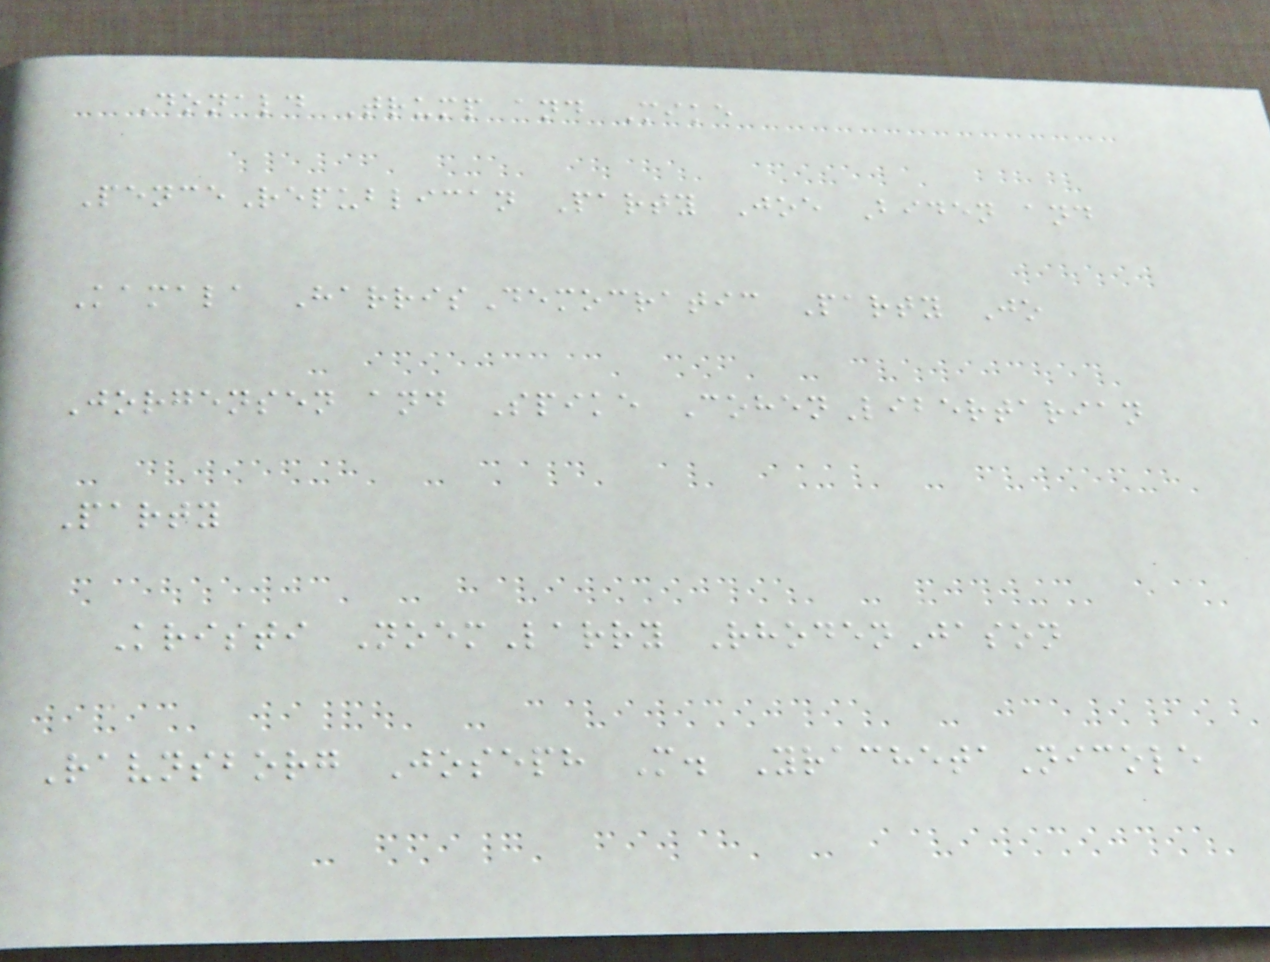Donald Trump and Mike
PenceRepublican Party Joe Biden and
Kamala HarrisDemocratic Party Jo
Jorgensen and Spike CohenLibertarian
Party
Kristi NoemLarry RhodenJason
Ravnsborg Joseph M. YrachetaNicole
